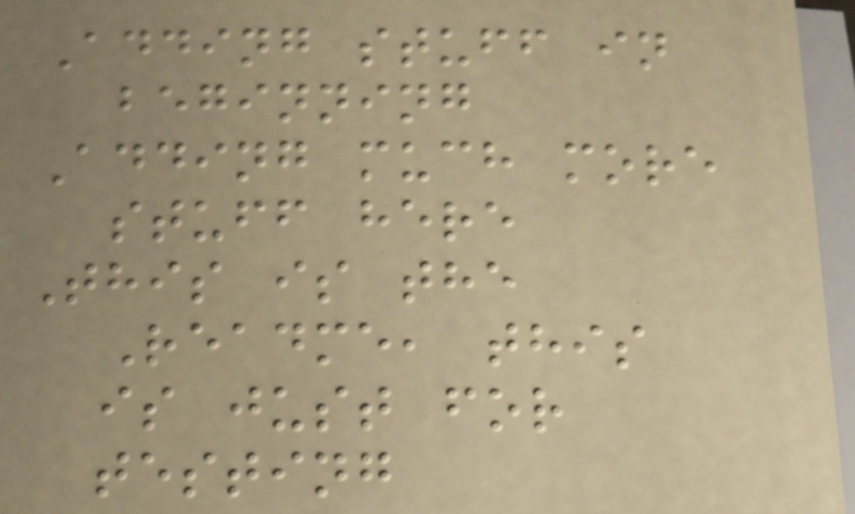Adding stuff in
beginning
Adding much more
stuff here
This is the
Readme, this
is just for
testing
